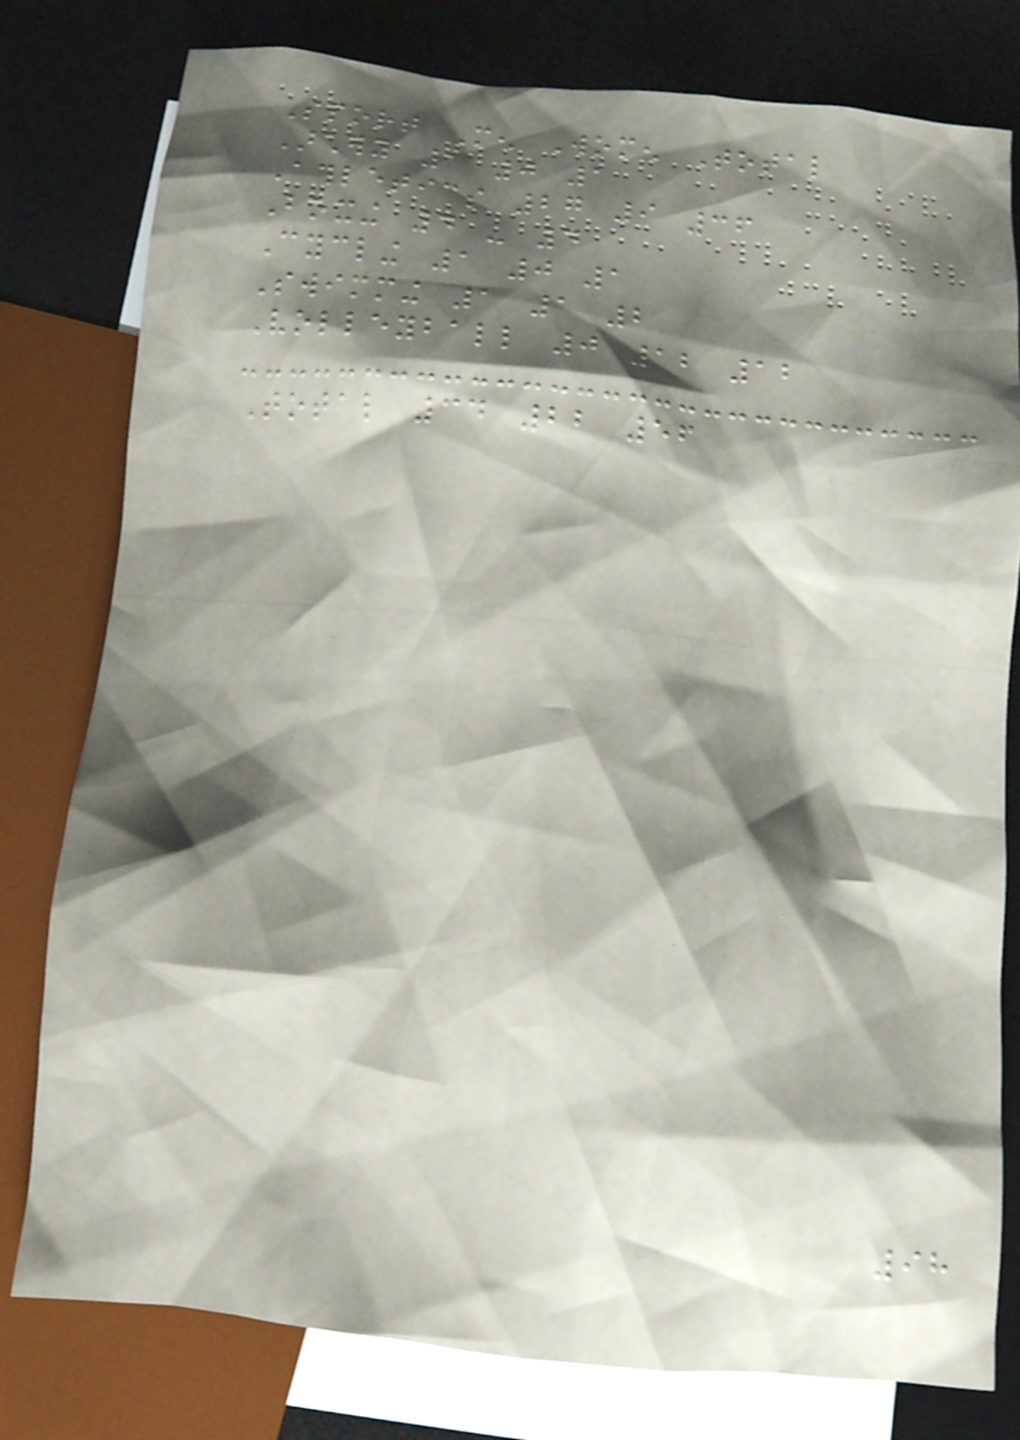Sport Men Women Total
Archery 1 0 1
Athletics 27 9 36
Boxing 4 - 4
Cycling 1 0 1
Swimming 1 1 2
Volleyball 0 12 12
Total 34 22 56
98
